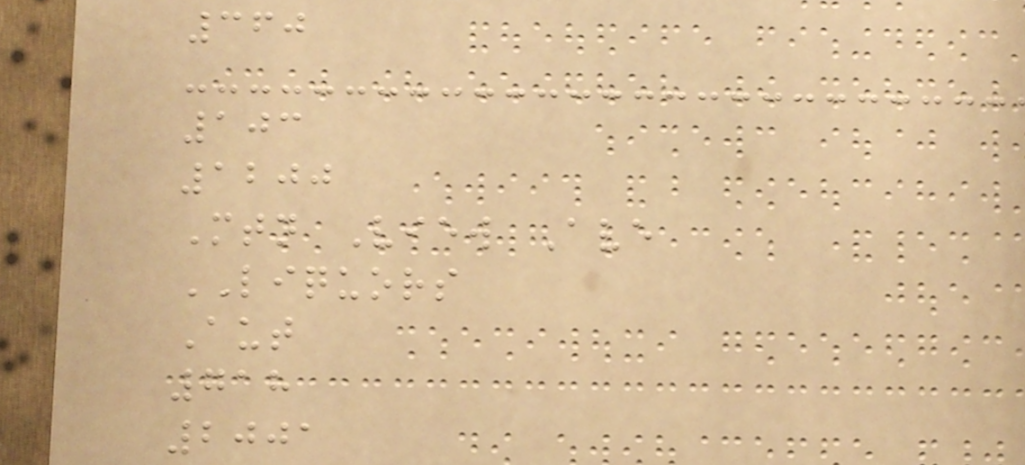360
103
1200
Mtn View Ave
LIQUORS
Aut
718
2001
